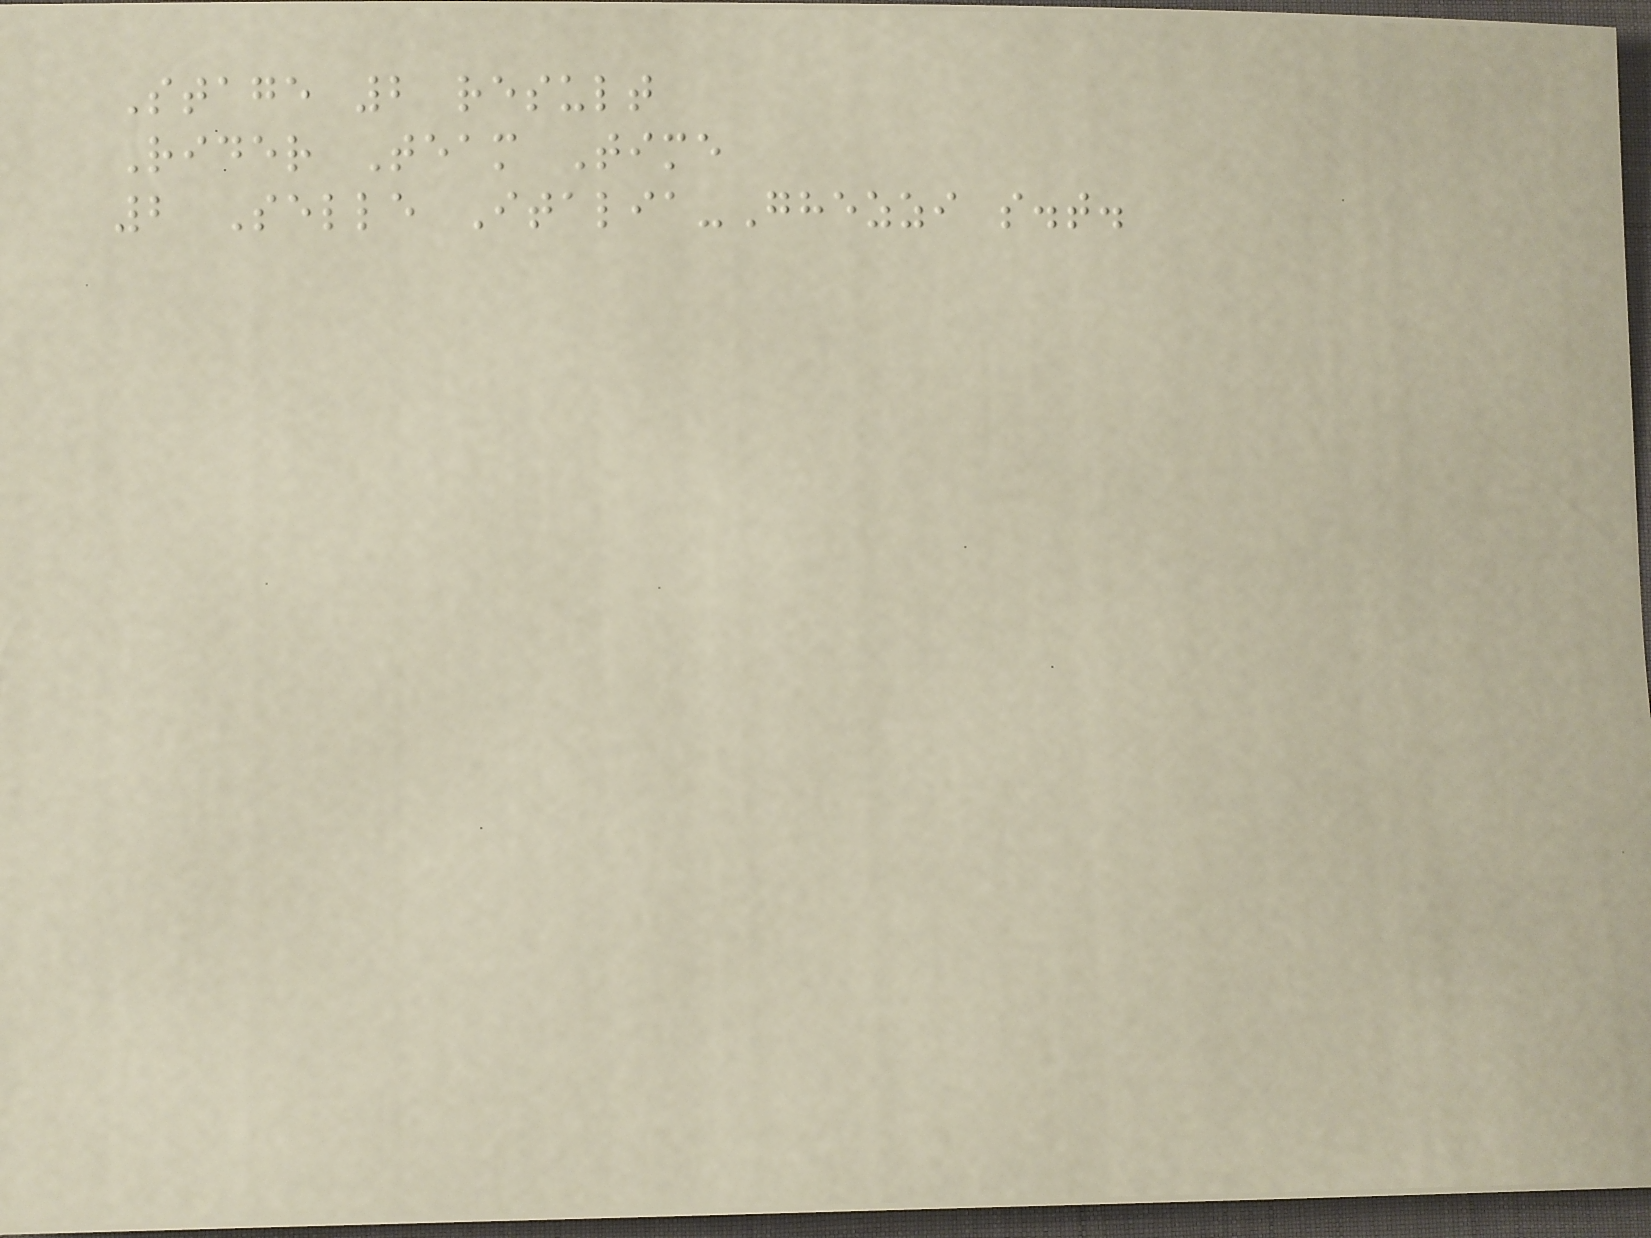Stage 2 result
Rider Team Time
2 Selle Italia-Ghezzi s.t.
